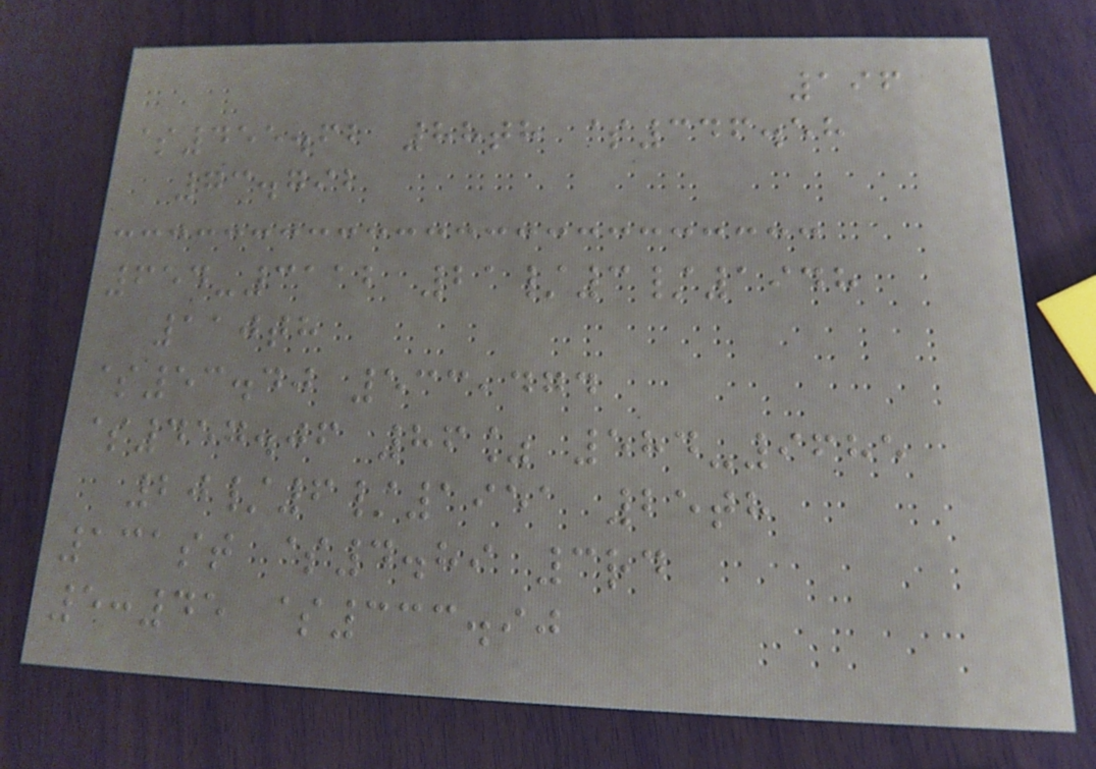196
$455.62 88th $346.58
73.792
654-3112 21/3/1948
110th
$53.40 533,474
$457.06 86% 584-9685
20/6/1951 25th
131st $4.89 3rd
5:45 $333.90
